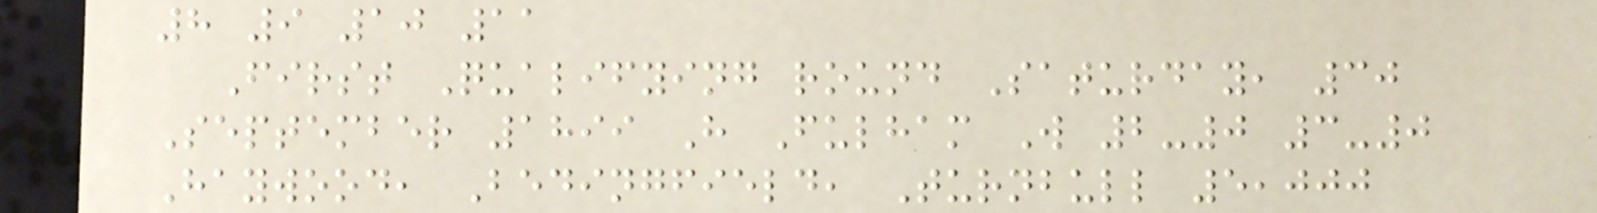8 9 10 11
First Qualifying round Saturday, 30
September 1899 H Fulham W 2-0 3-0
Haywood, Bedingfield, Turnbull 5,000
